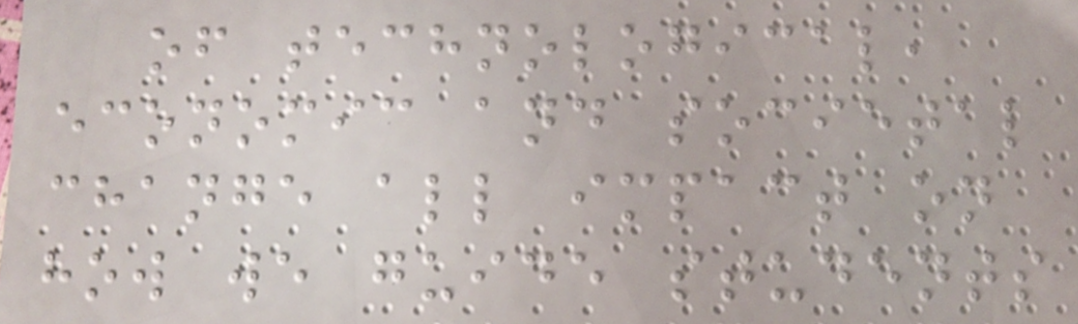of technological,
economic and societal
change all impact on
how we guide students
